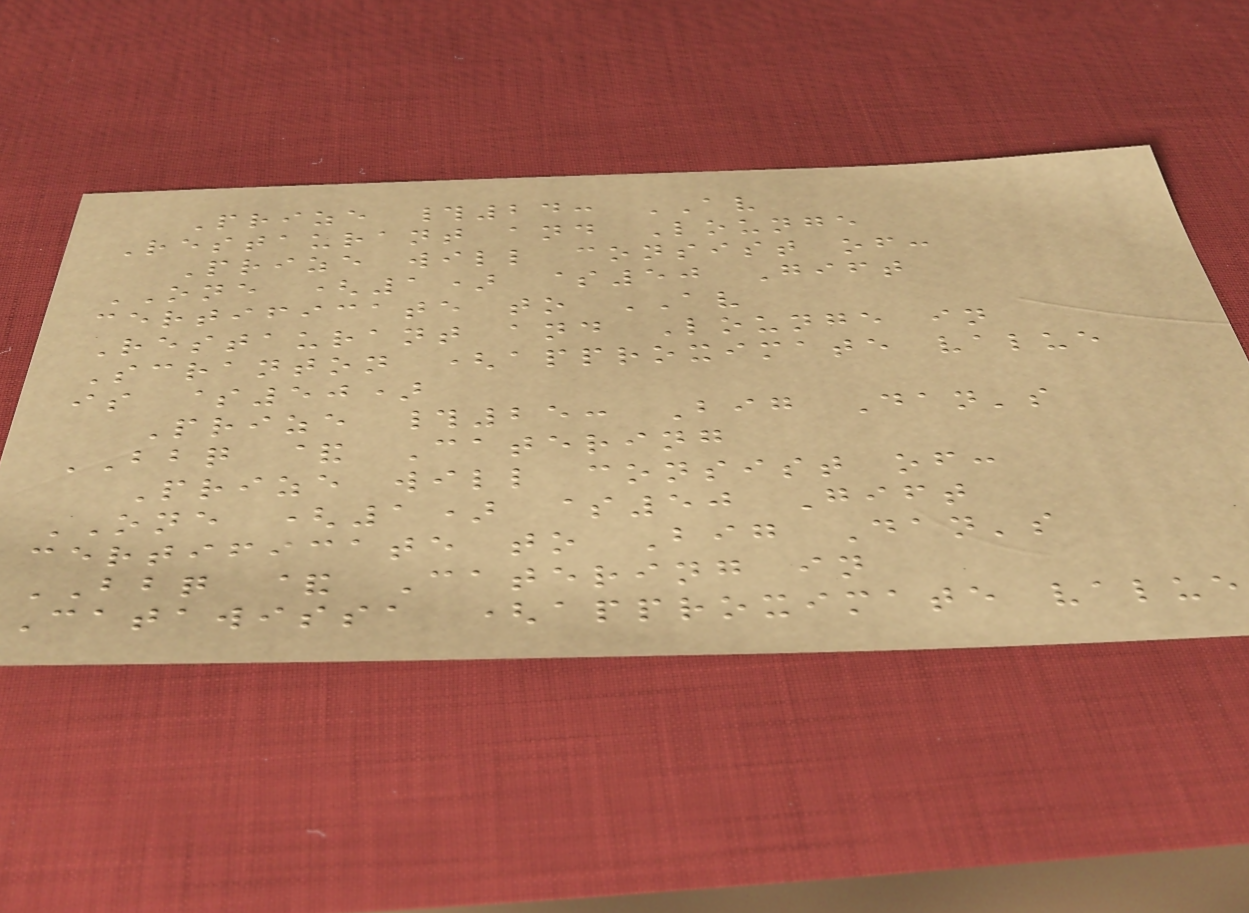Prize #24: AV
Restaurant and Lounge
Prize will consist of:
ONE (1) $50 Gift
certificate to AV
Restaurant and Lounge in
Scranton (approximate value
is $50)
Prize #25: Big Dan's
BBQ & Catering
Prize will consist of:
ONE (1) $50 Gift
certificate to Big Dan's
BBQ & Catering in
Catawissa (approximate value
